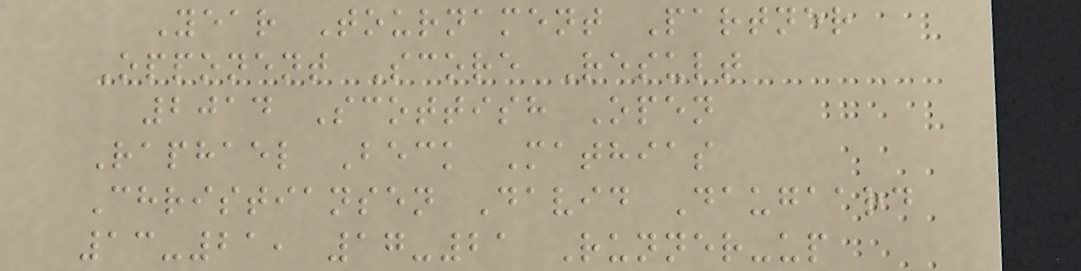Year Tournament Partner
Opponent Score Result
2014 Scottish Open
Raphael Beck Mathias
Christiansen David Daugaard
13-21, 17-21 Runner-up
